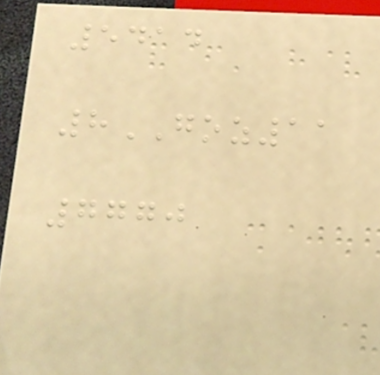5414
8GOZ11
7770
